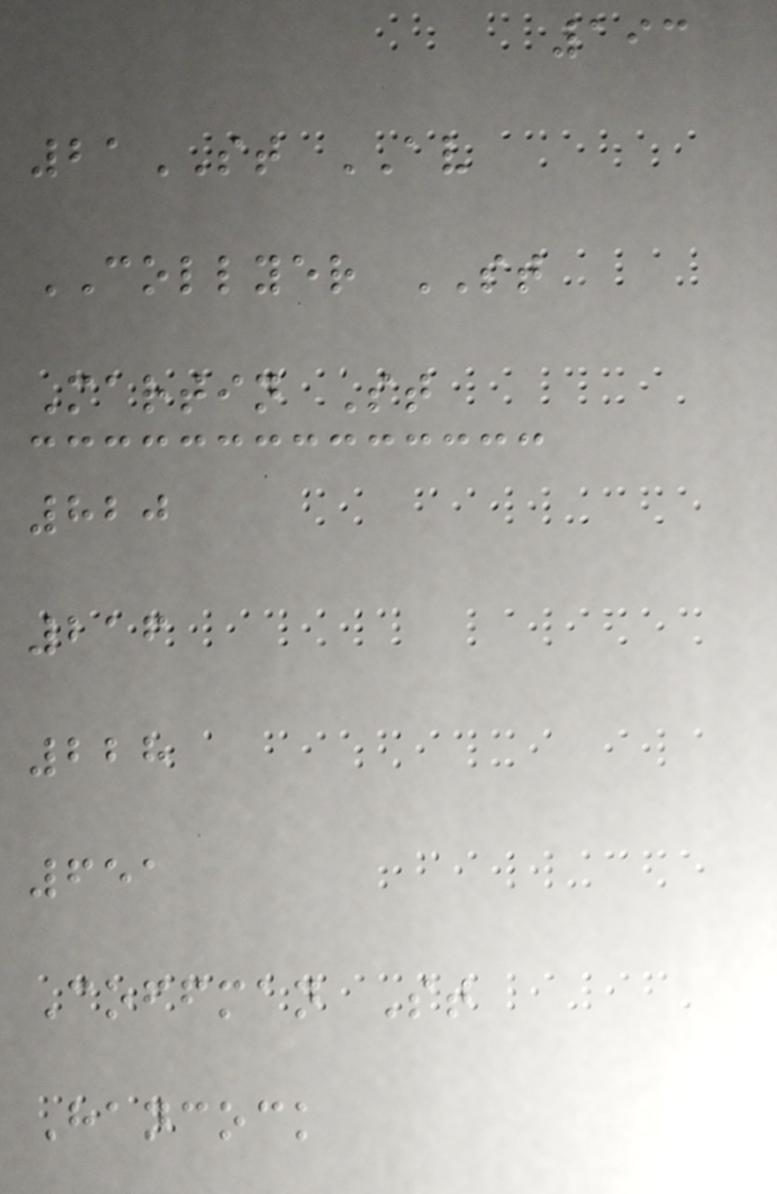193
21ST AV
COLLYER ST
Martin St
820
216
228
651
Coffman St
Hancock
